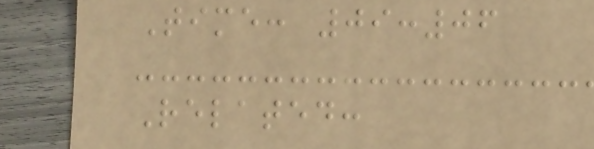Time: 09:06
Related:
